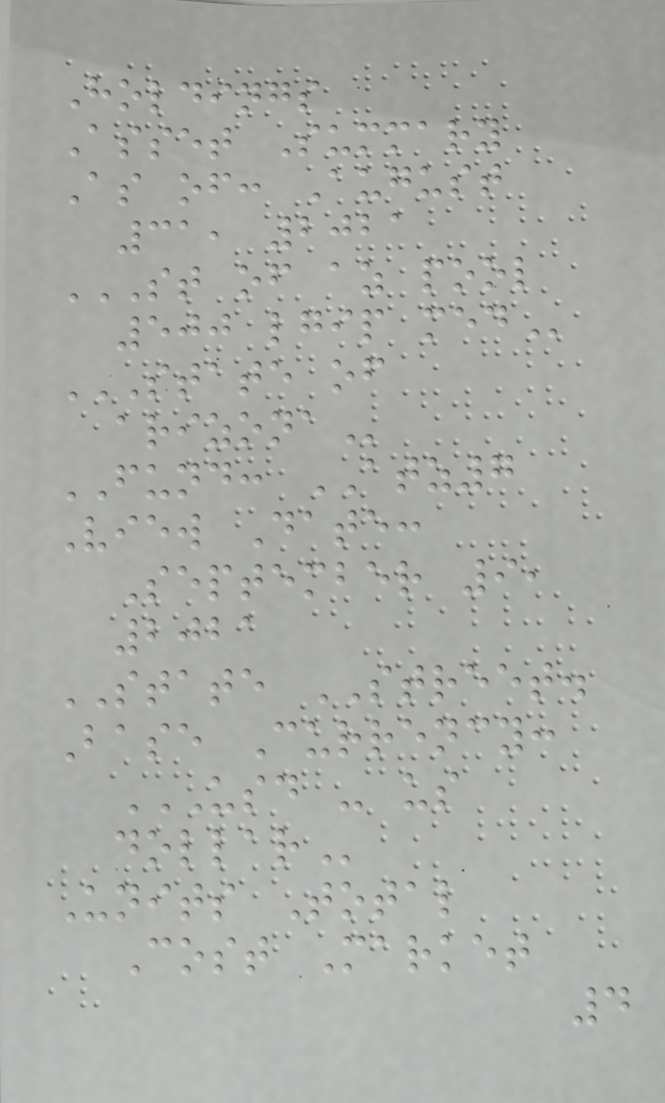Holdings
Asset Summary
As of: August
31, 2021
ST OF AZ POOL
500 LGIP MED
STATE OF
ARIZONA
FUND: ATZ7
View Date:
September 9,
2021
STATE STREET.
Base Currency:
USD - US
DOLLAR
Units Total
Cost Market
4
